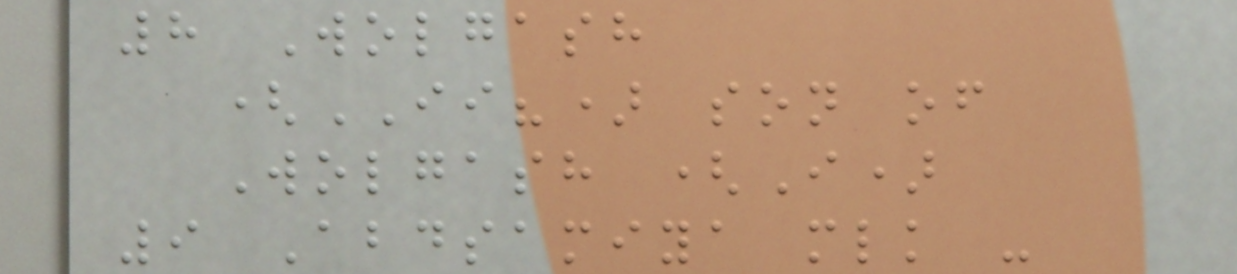8 Wolgash
(II?) son of
Wolgash (I)
9 Abdsamiya mlk -
